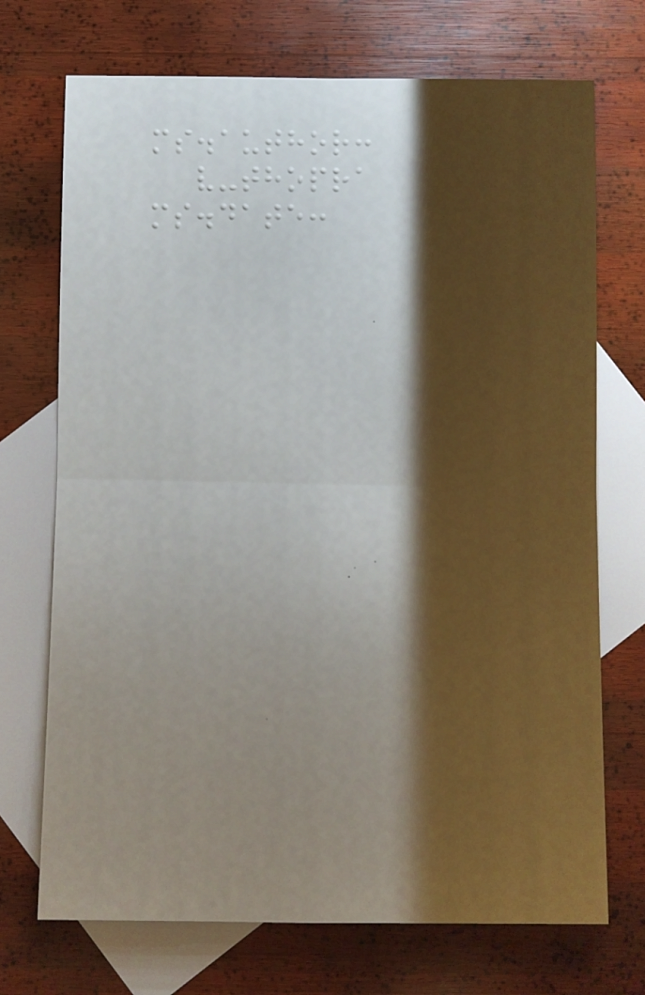ms.author:
v-thopra
ms.date:
